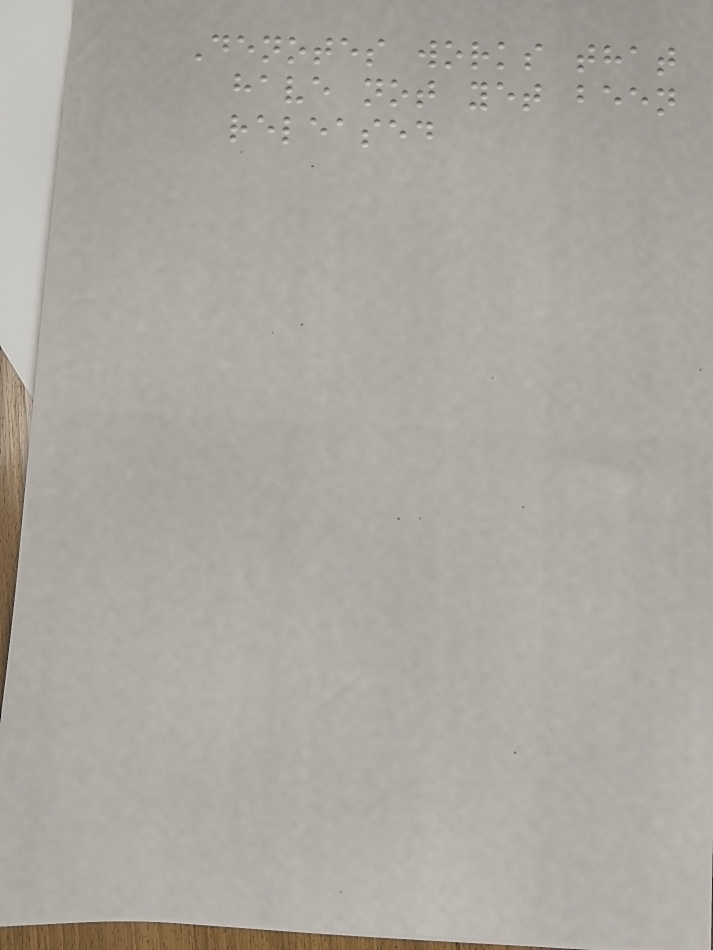Denotes works that
have not yet been
released
